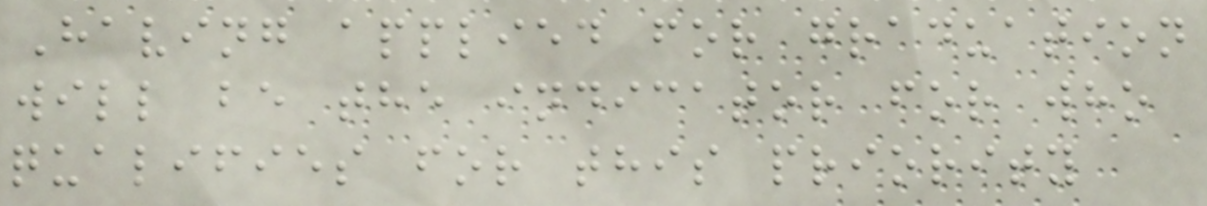Having applied for graduation
will be the indicator for who
qualifies for this priority
